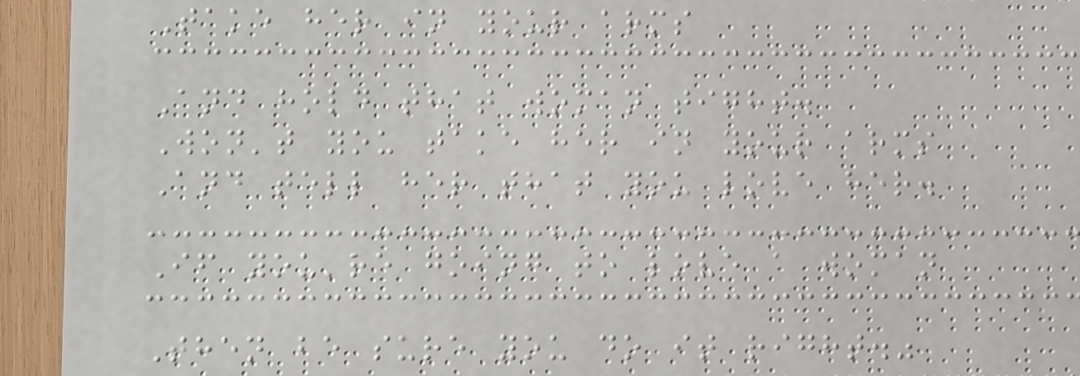Take her in your arms
And hold that woman tight.
Won't you take her in your arms
And tell her that you love her.
If you're going to love a woman
Then be sure you do it right."
